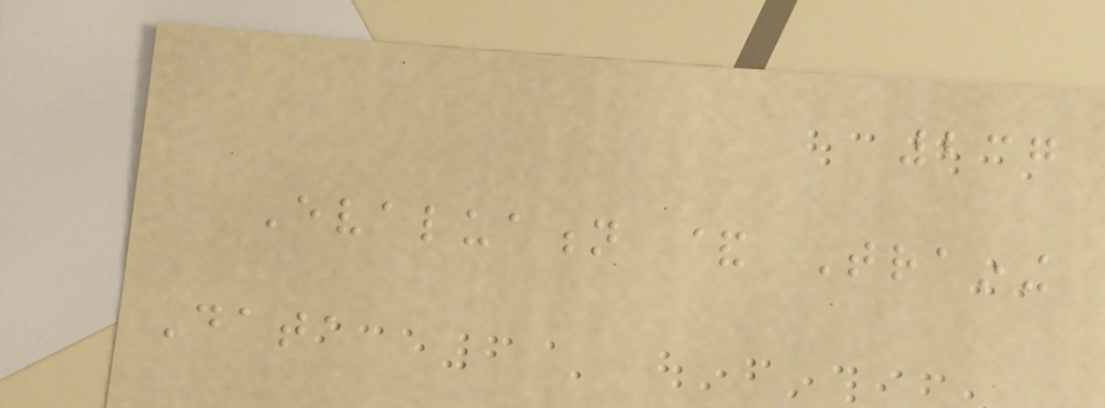237
Evaluation & Training
Data
